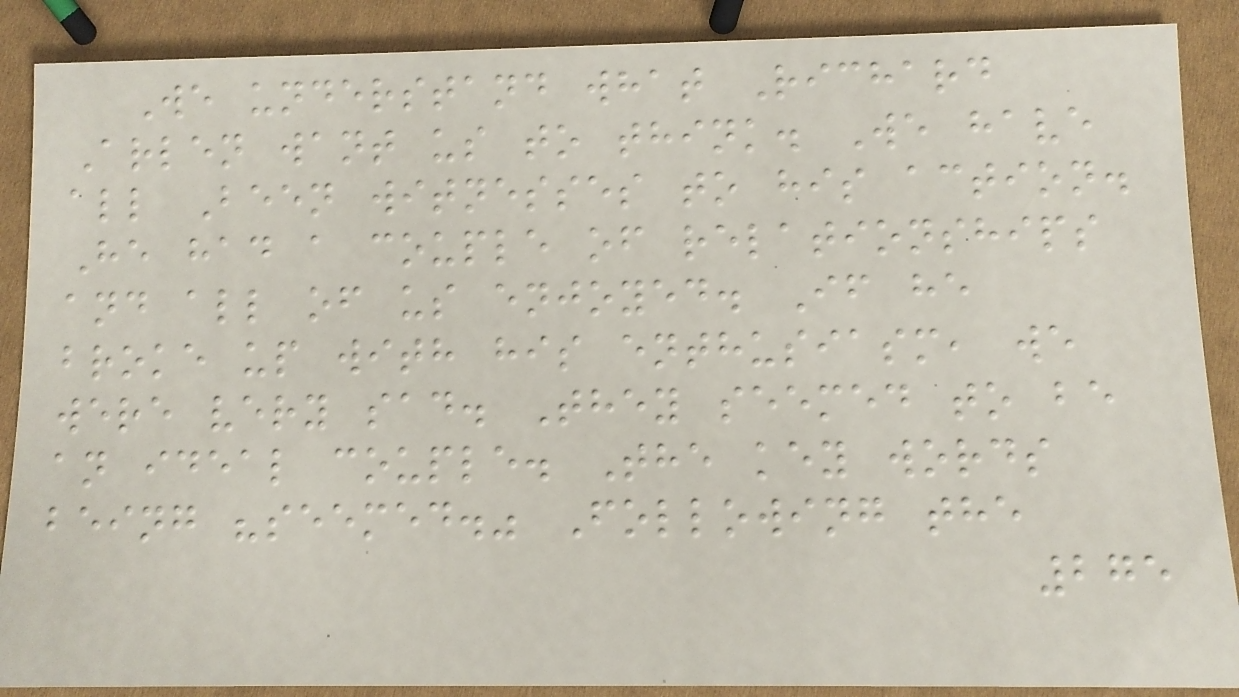We understand what Richard
Arlen want us to think. We have
all Been witnesses to his action.
He had a couple of relationships
and all of us enjoyed. If he
broke up with his enthusiasm, we
were very sad. They seemed to be
an ideal couple. The key words
being "seemed." Following the
275
